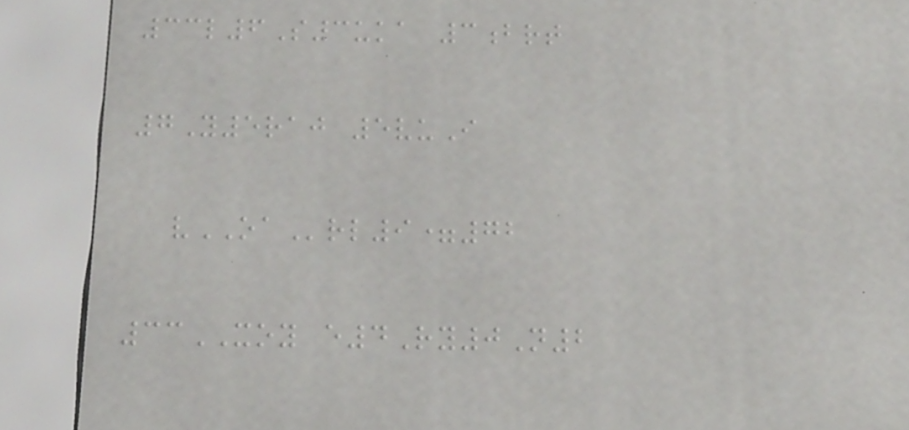33l6S3uka 3brt
7Y5raj 5vuI
vOArl9=72
33XOY e4Ry0N2
